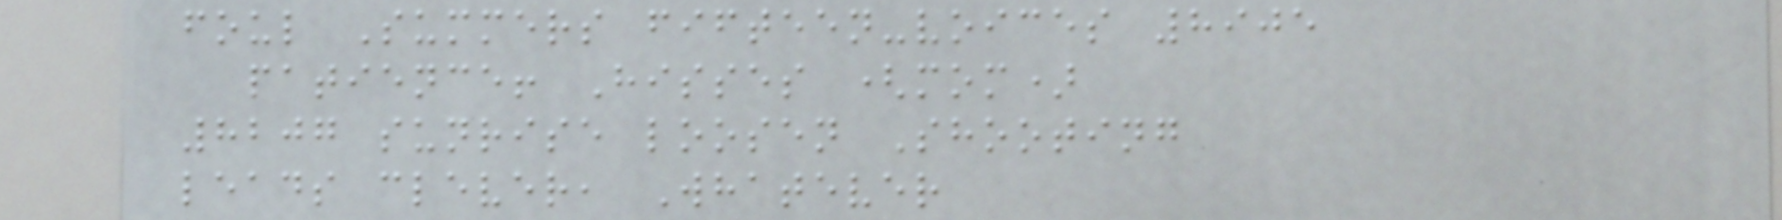foul Summers fifteen-voices 8905
patience! Hisses (mom)
8207 sunrise loosen Shooting
leads clever, Whatever
